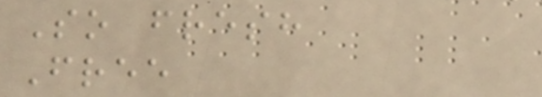So fresh
Free
